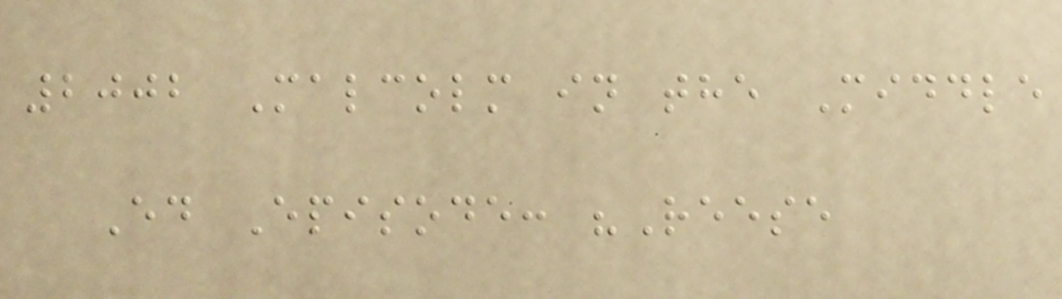2002 Malcolm in the Middle
Ed Episode: "Reese
